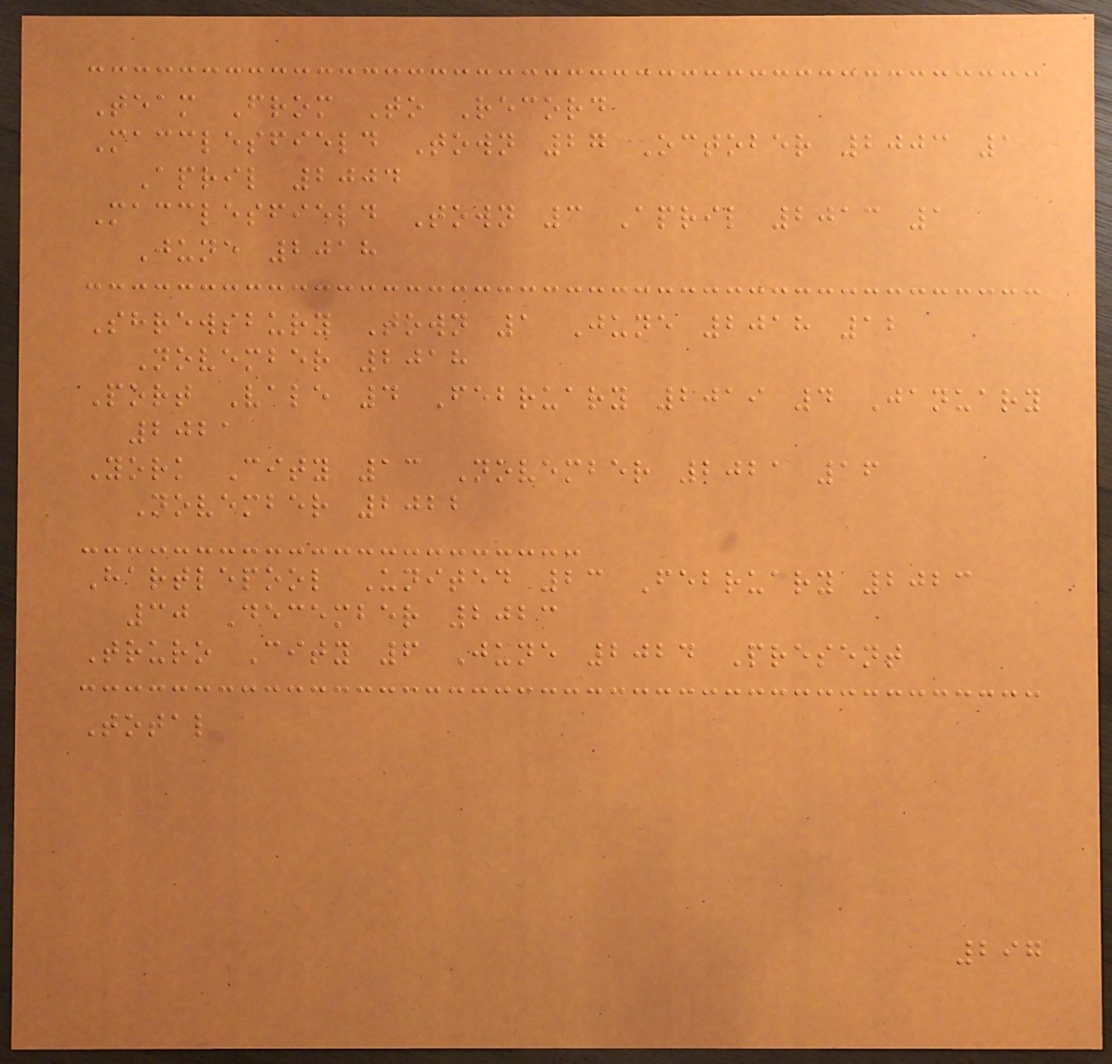Team From To Record
Macclesfield Town 27 October 2003 1
April 2004
Macclesfield Town 3 April 2013 1
June 2018
Shrewsbury Town 1 June 2018 12
November 2018
Port Vale 4 February 2019 4 January
2021
York City 13 November 2021 16
November 2022
Hartlepool United 23 February 2023
30 December 2023
Truro City 6 June 2024 Present
Total
297
